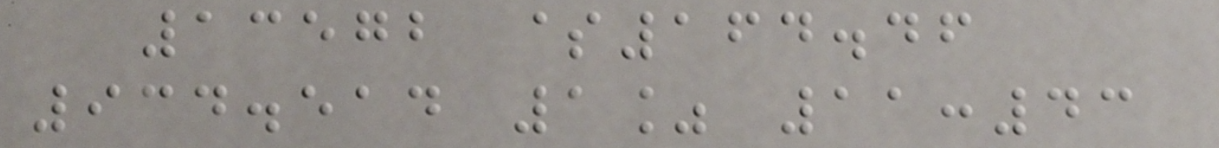13572 $164.46
934.514 1% 11:43
